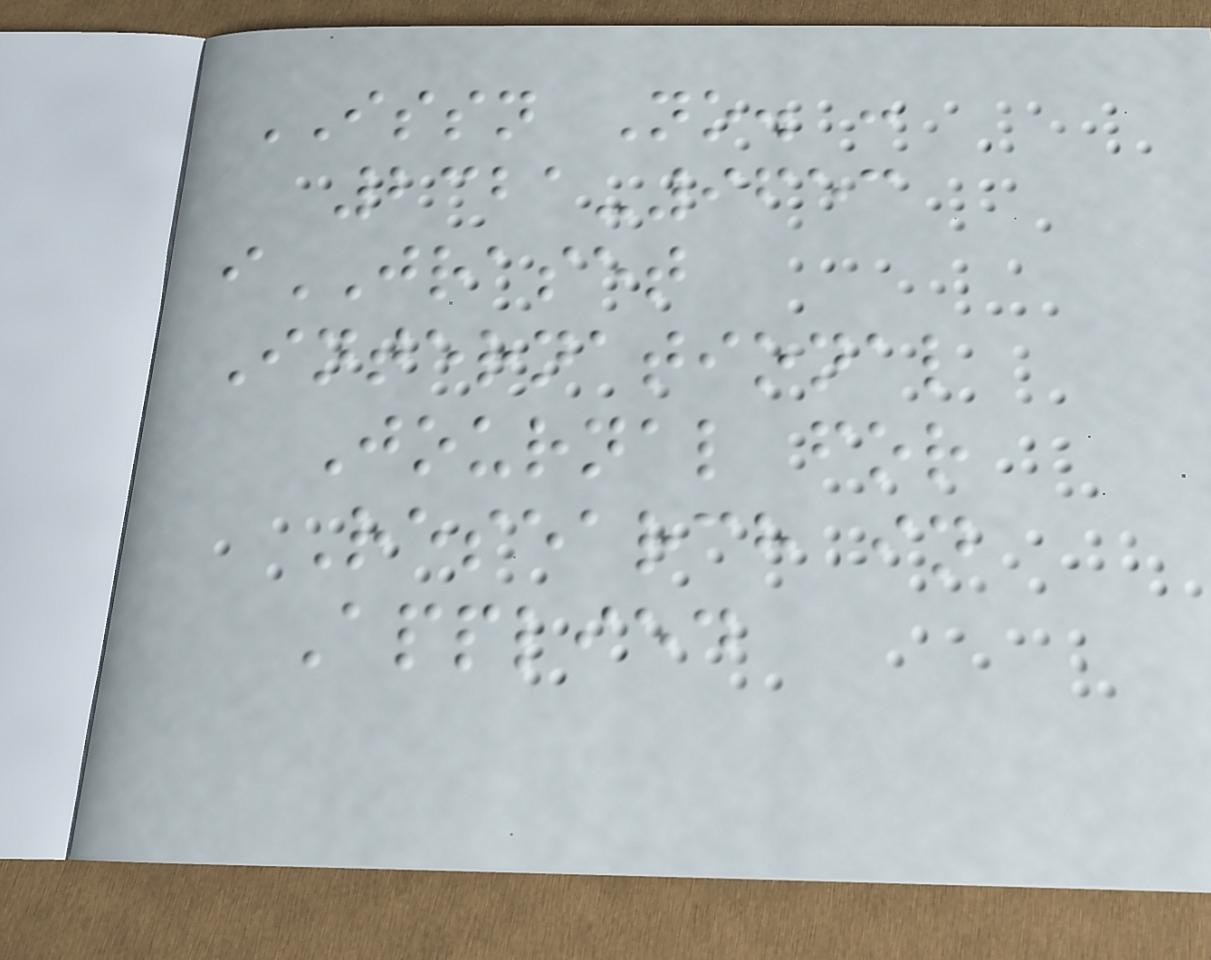ISSN No. :
2321-9653
iJRASET
International
Journal for
Research in
Applied
